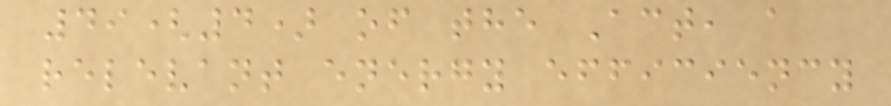49(4) of the Act, a
relevant energy efficiency
